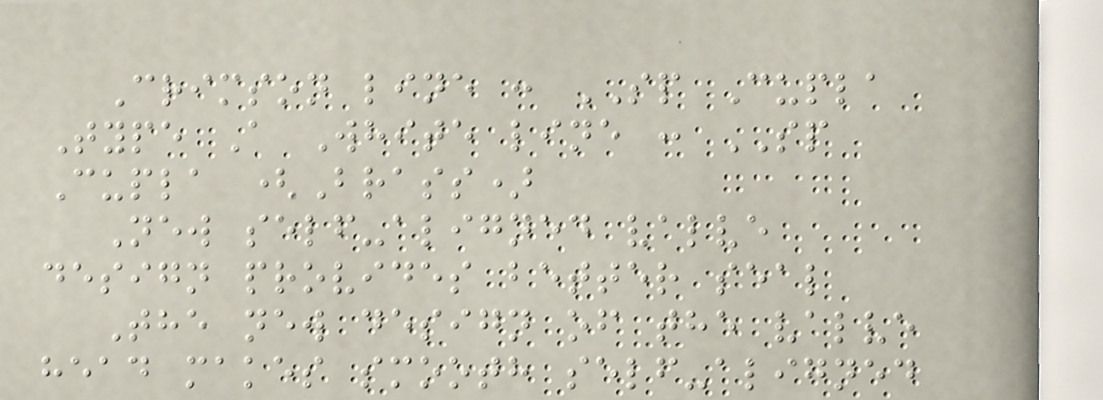Crimson line : SP Cupla
Type A White line : SP
Cupla (Brass)
New self-aligned valve
design provides better seal
The new design of the valve
head makes smooth self-aligned
